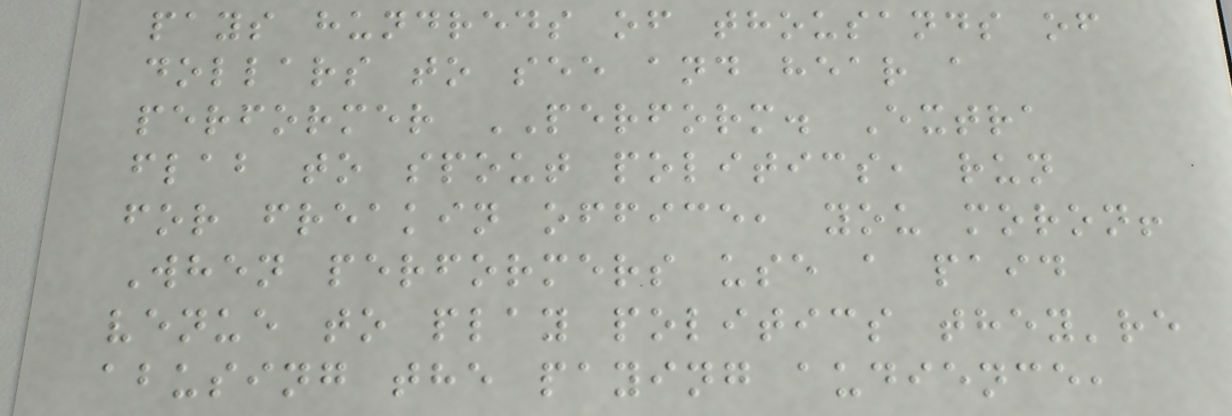pays hundreds of thousands of
dollars to see and hear a
performer PERFORM. Extra
flab to spout politics, run
for freakin office, you moron!
When performers use a paid
venue to play politics they're
abusing the paying audience,
